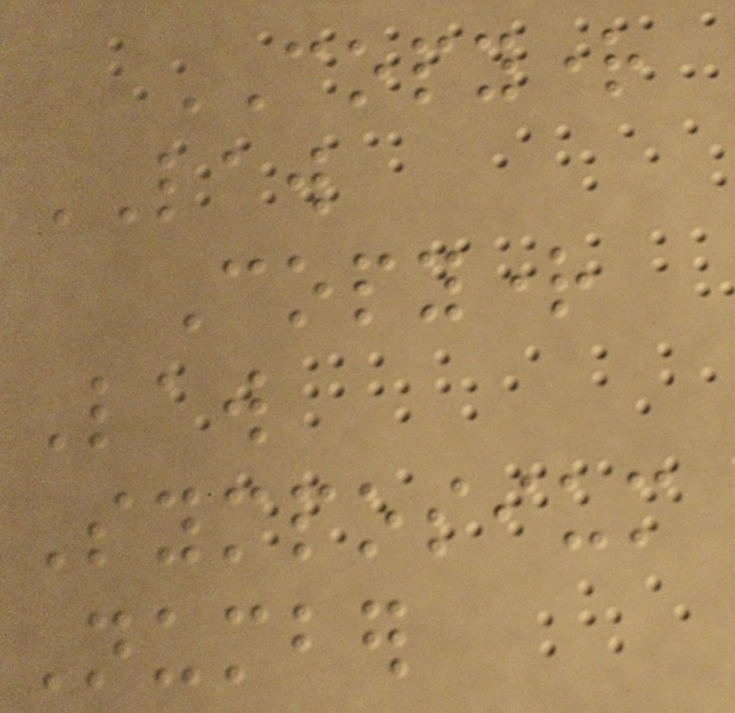COPYRIGHT
LAW
Copyright
Law
Symposium
Number
